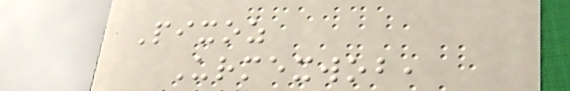Pixoz
Urmexwob,
